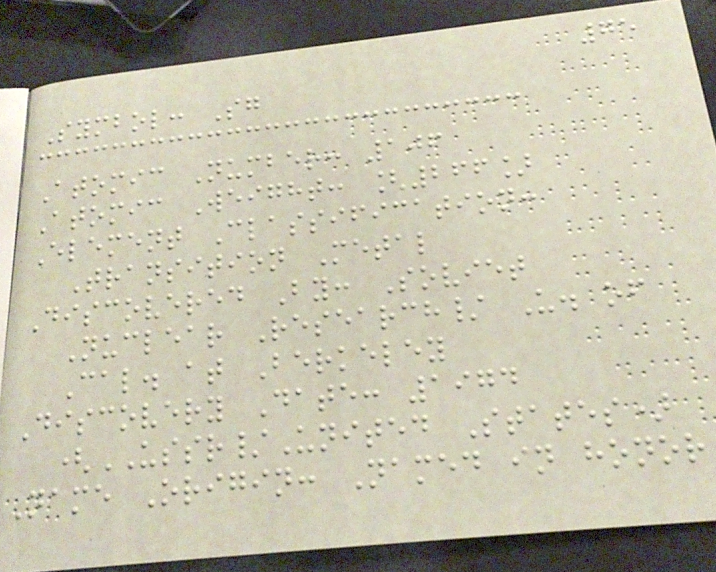75
Symbol: Sg
Atomic Number: 106
Atomic Weight: [266]
Element Classification:
Transition Metal
Discovered By: Soviet
Nuclear Research/ U. of
Cal. at Berkeley
Discovery Date: 1974
(USSR/United States)
Name Origin: Named in honor
